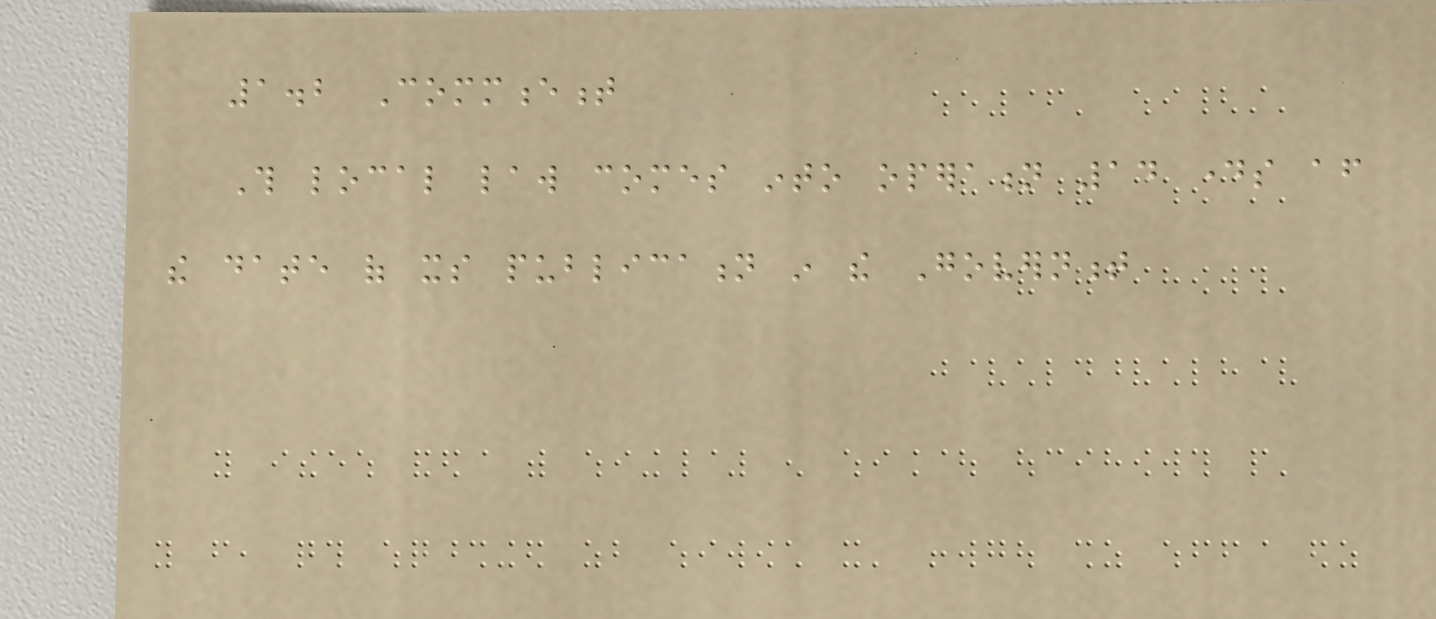1.2 Commencement
This local law comes into operation 14 days after
the date of its publication in the Government
